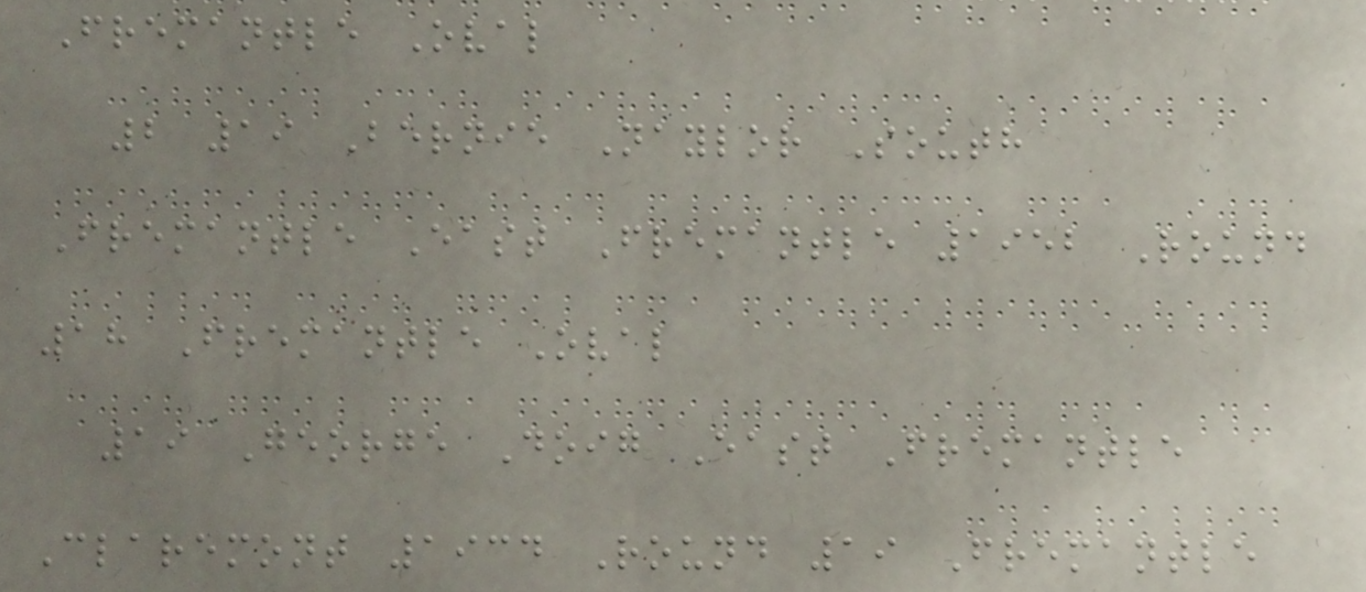Fremantle Oval
2 19 Bernie Naylor South
Fremantle East Fremantle 1952 Round
18 Fremantle Oval
19 George Doig East Fremantle
Claremont 1934 Round 19 Fremantle
